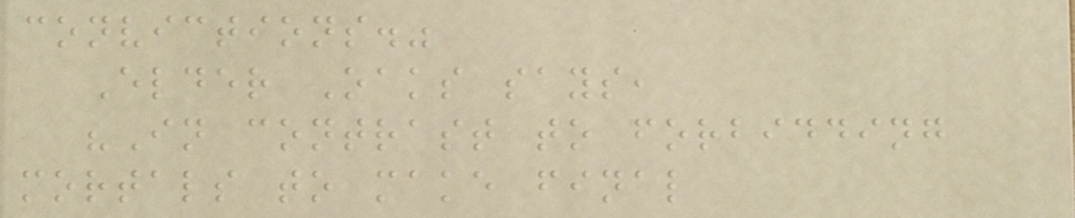convictions."
Elder Oaks says,
"In contrast to forbidding
mortals to make final
